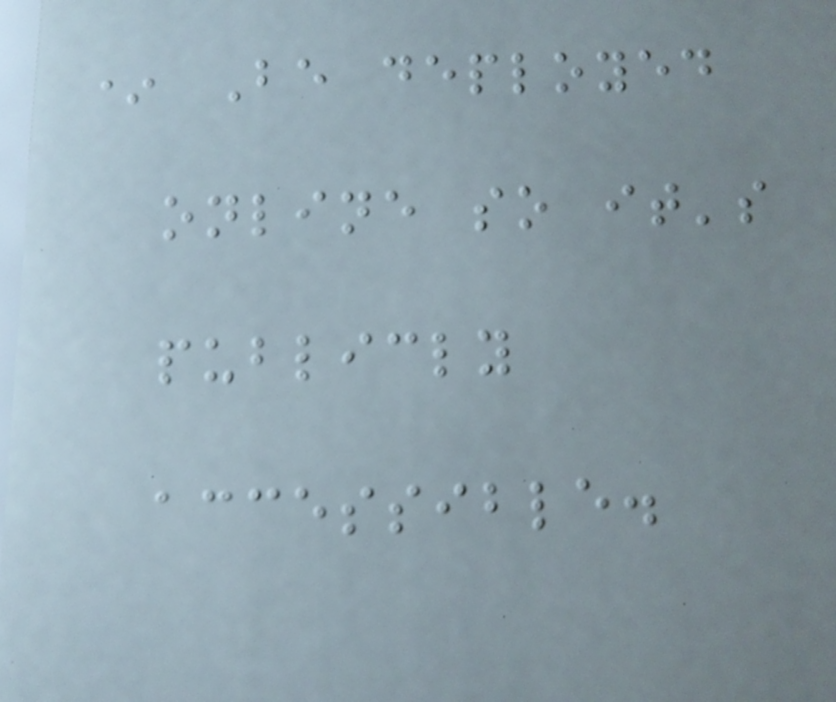* Be deployed
online so it's
publicly
accessible.
